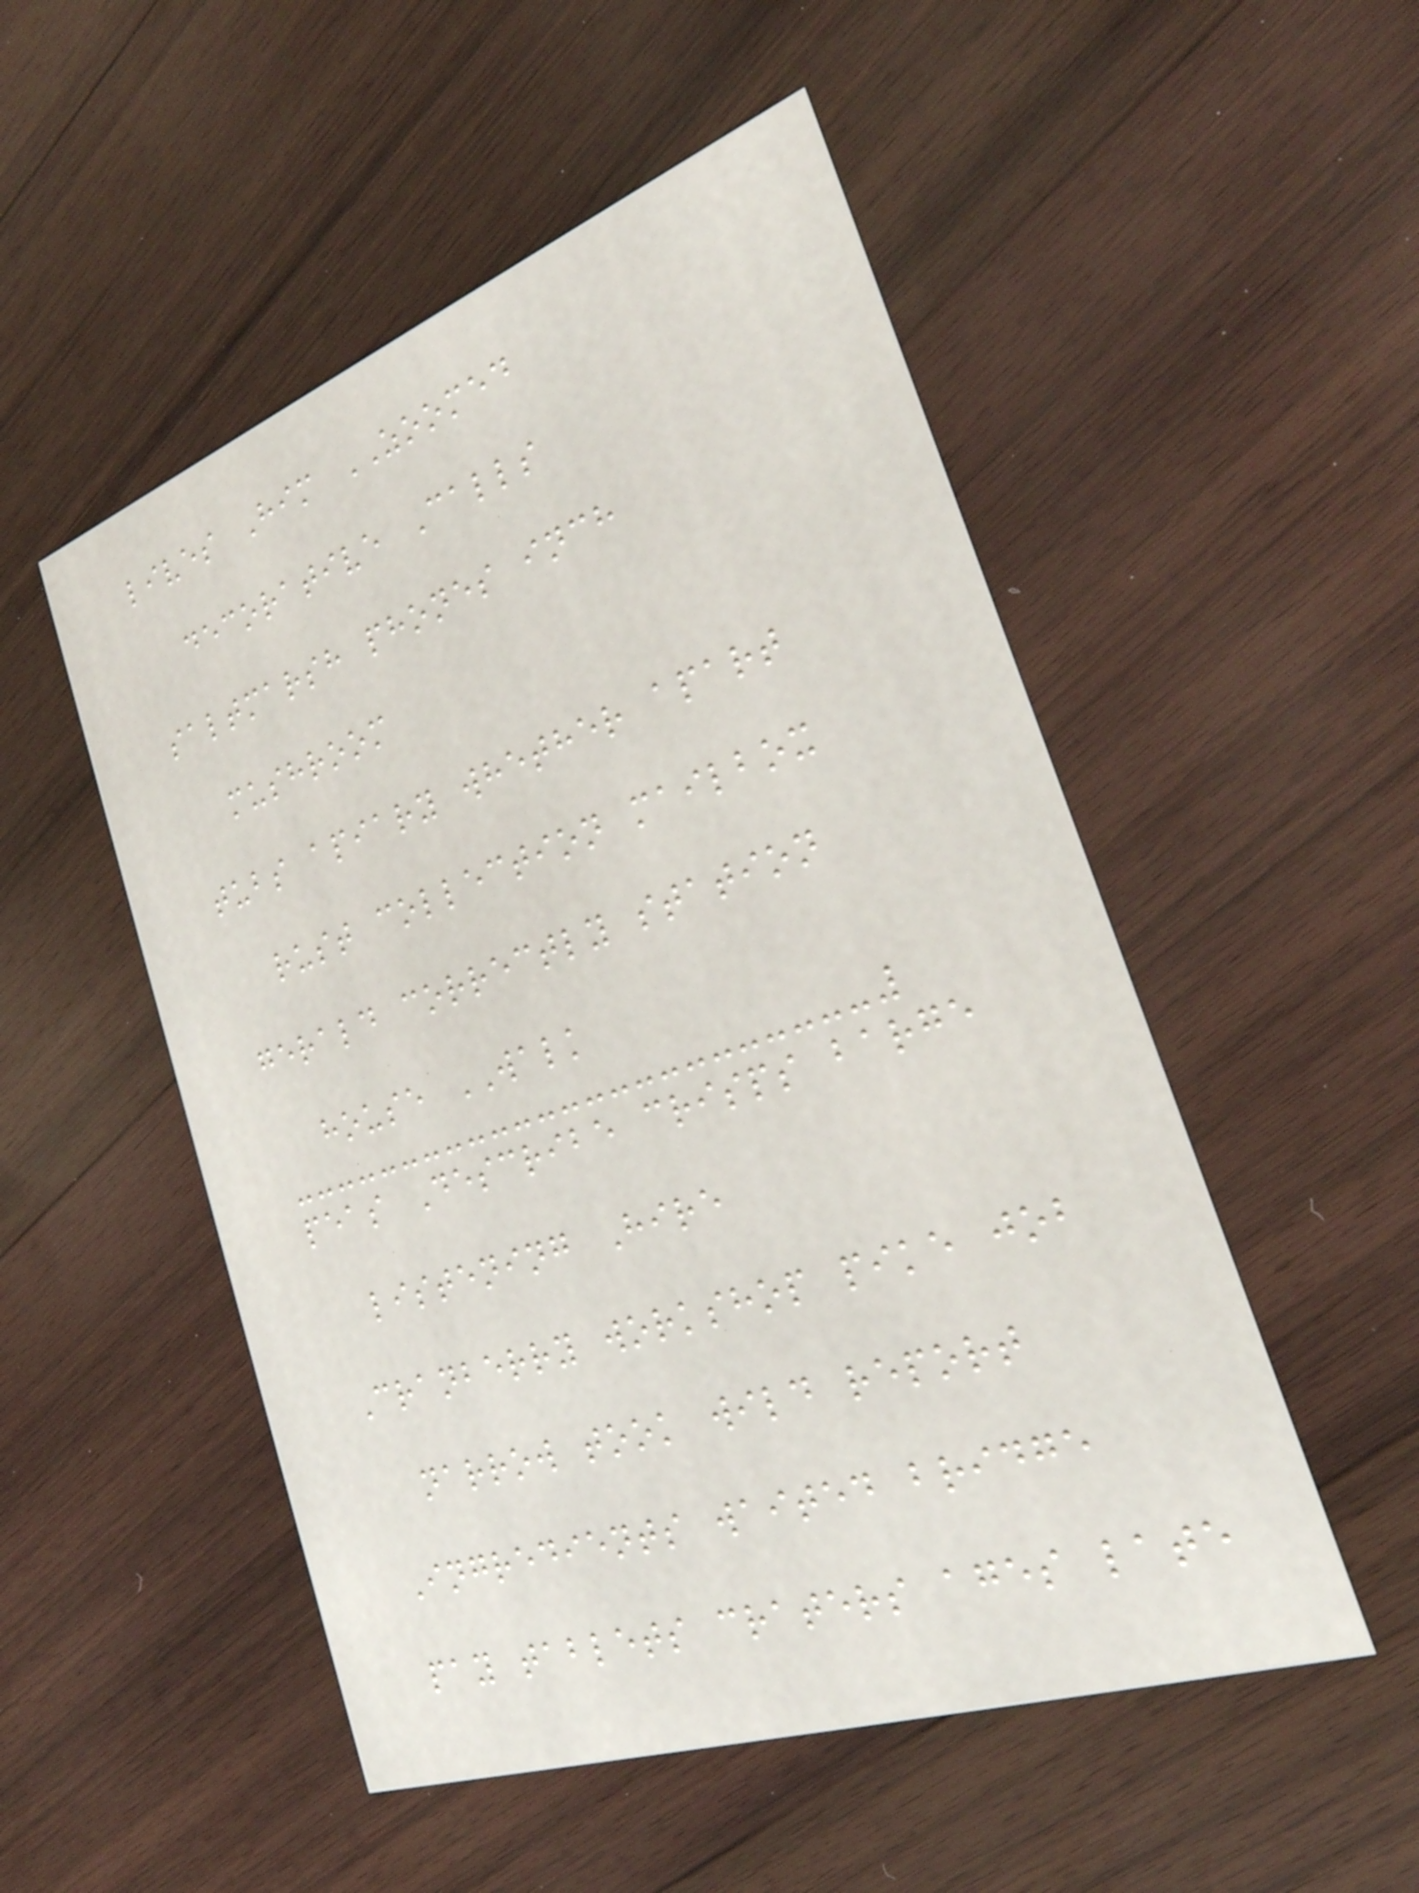lives Him ZOOMED
decorative Calls
saltmarsh phones inch
mushroom
tubs apiary whether apart
rust collection mailbox
gerald correctly station
house WALK
peas Describe crisps barge
listening Hire
Cranberry workshop pike job
narrow took wild report
Ingredients waited bridge
pay tablets craters ages late
